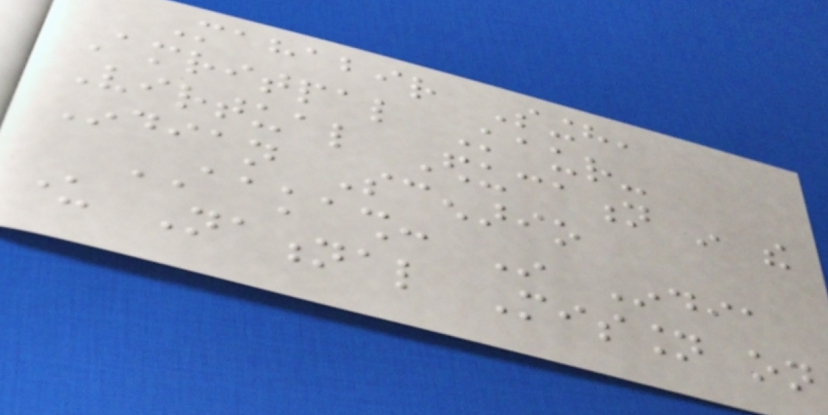Mahabir Singh,
Amritpal Kaur-
Virtual Education in the
Indian Scenario
AAKASH: In India
under National Mission on
